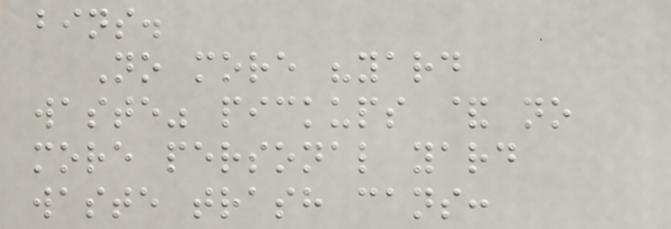bins.
No more "yard
waste" pickups & no
more personal yard
waste trash cans:
